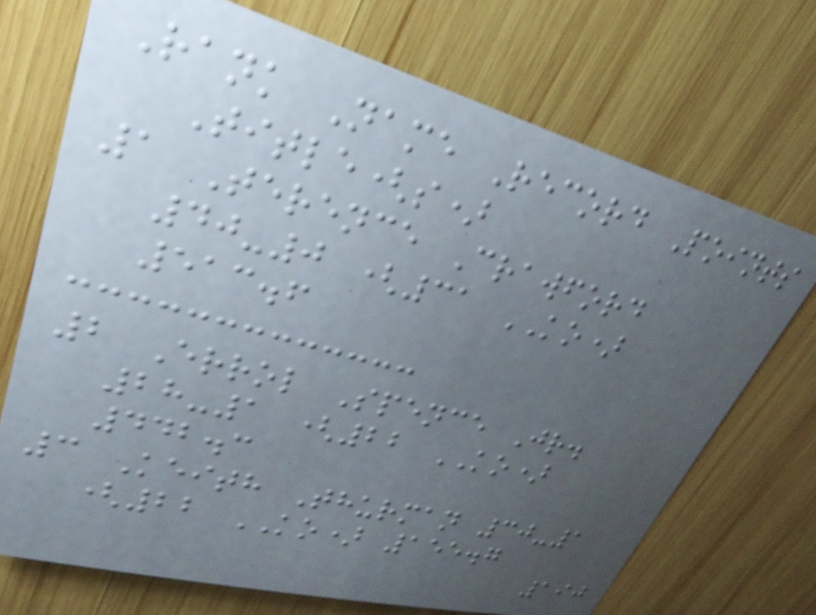Rank Name Record Points
Title(s)
1 Terence Crawford
40-0 (31 KO)
513.6
2 Errol Spence Jr.
28-1 (22 KO)
442.3
3 Keith Thurman 30-1
(22 KO) 155.7
190
